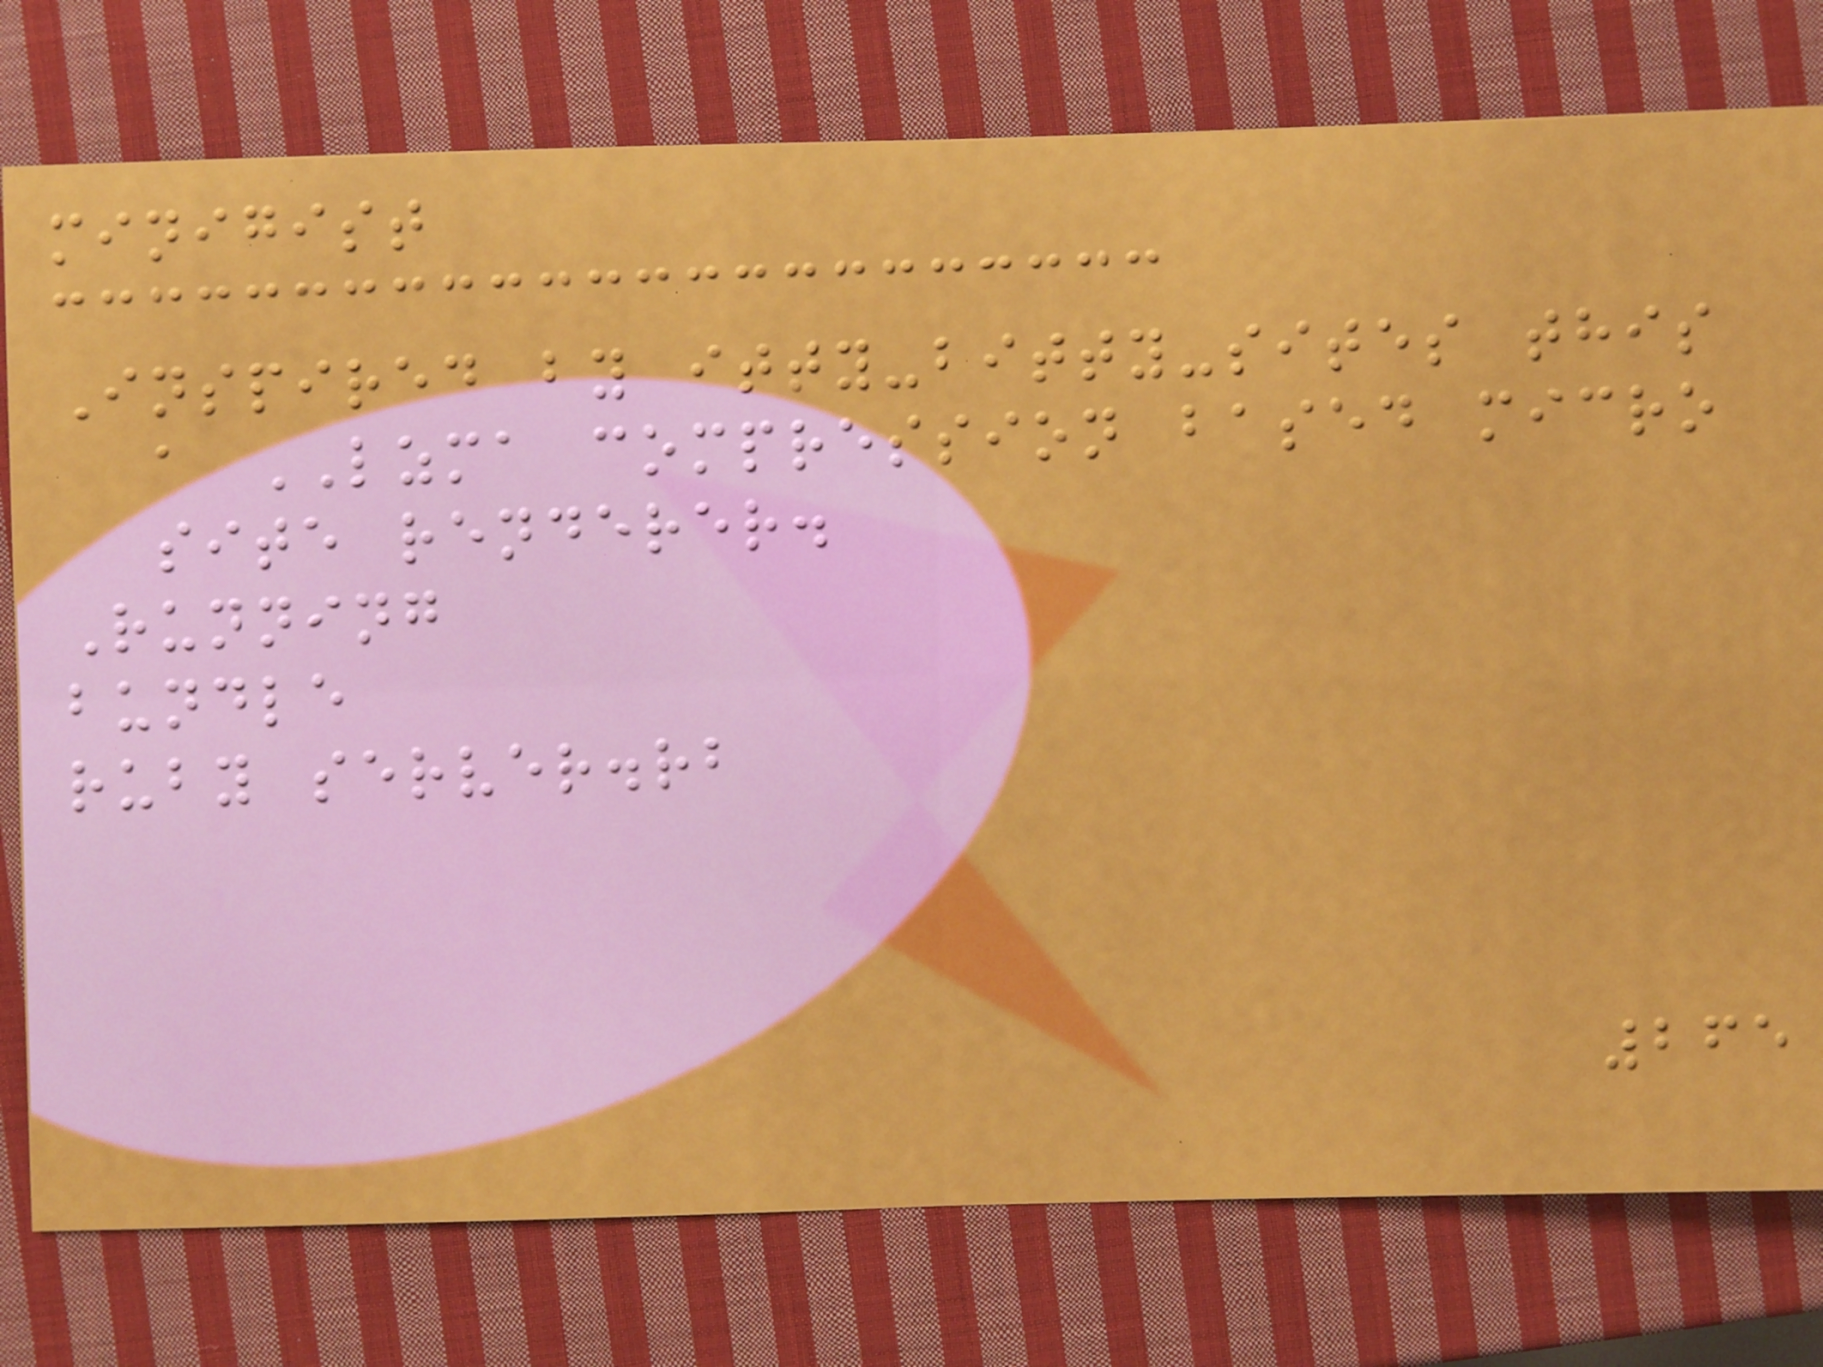minigist
Inspired by itty-bitty-sites this
a LZMA compression based micro
site renderer.
Running
bundle
ruby server.rb
265
